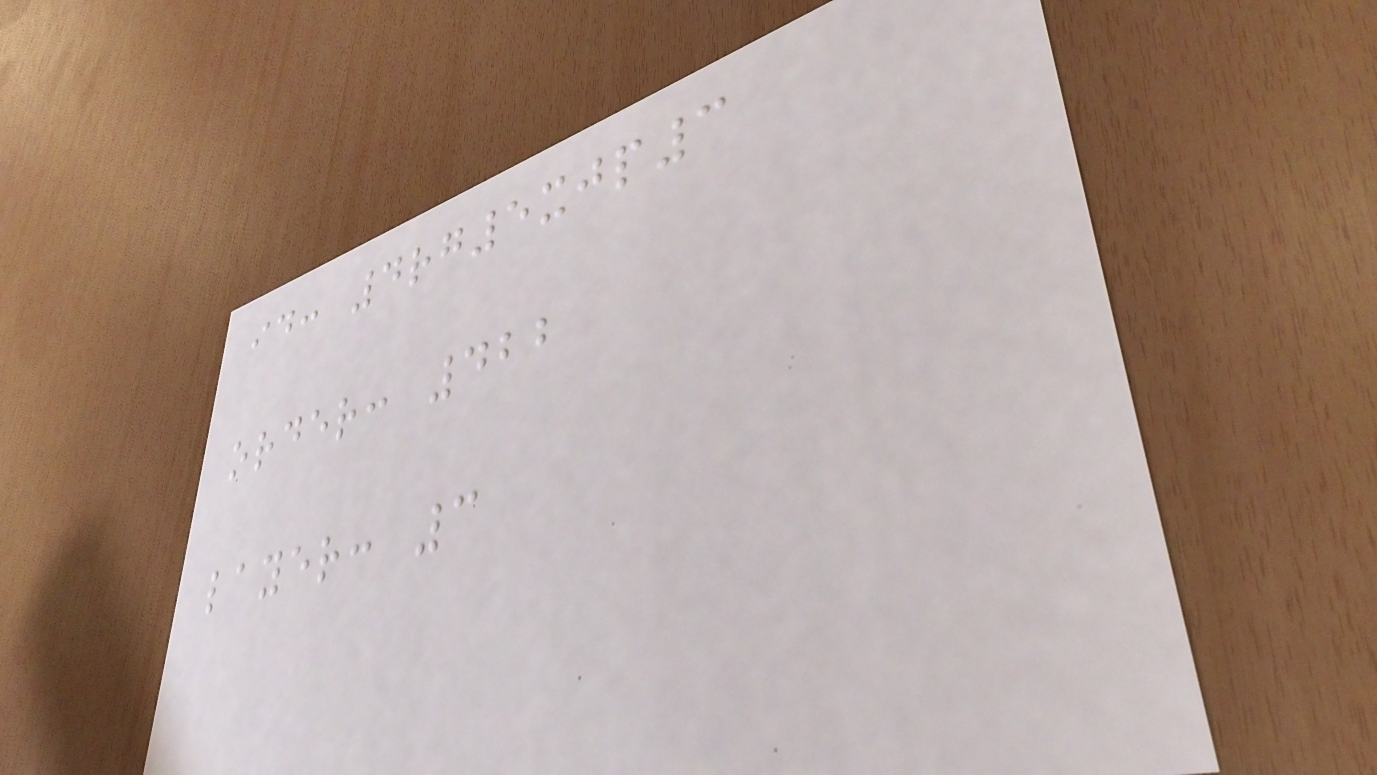id: 4rg5xjp3
order: 422
layer: 3
